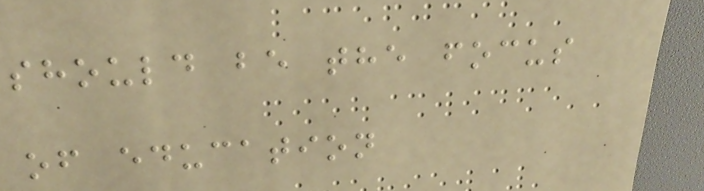should be the focus
of education
